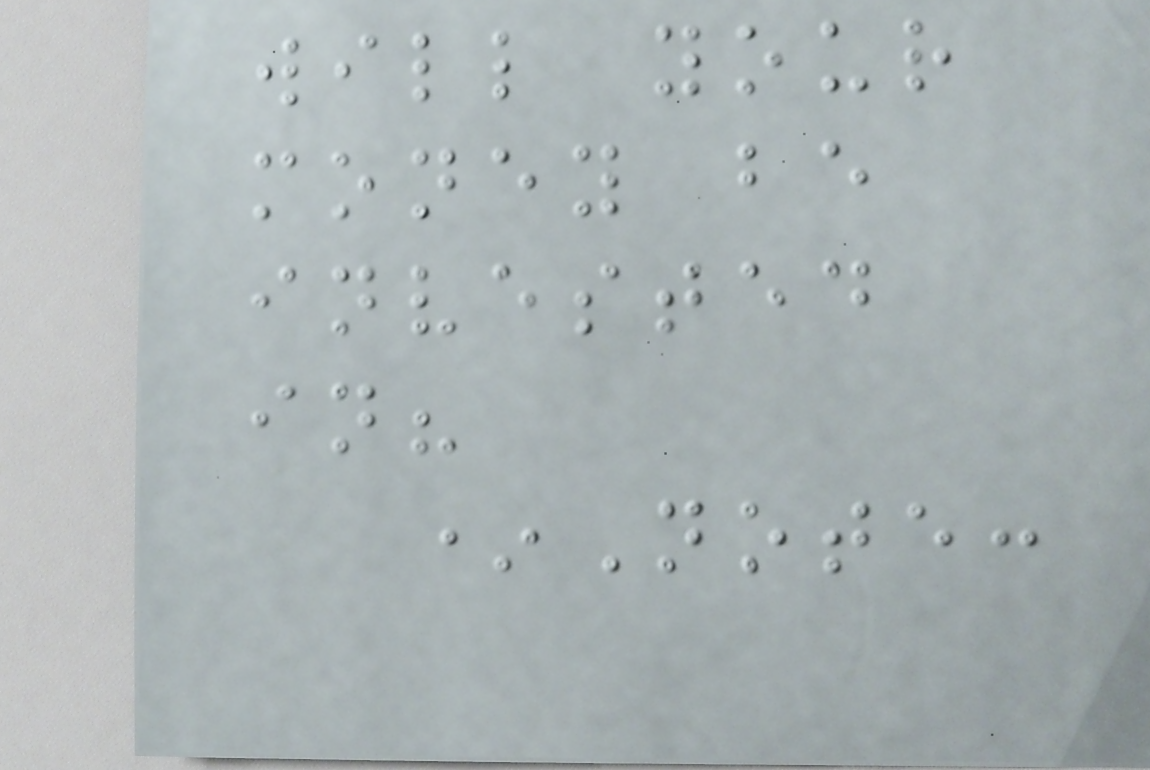will your
money be
invested
in?
*Note:
